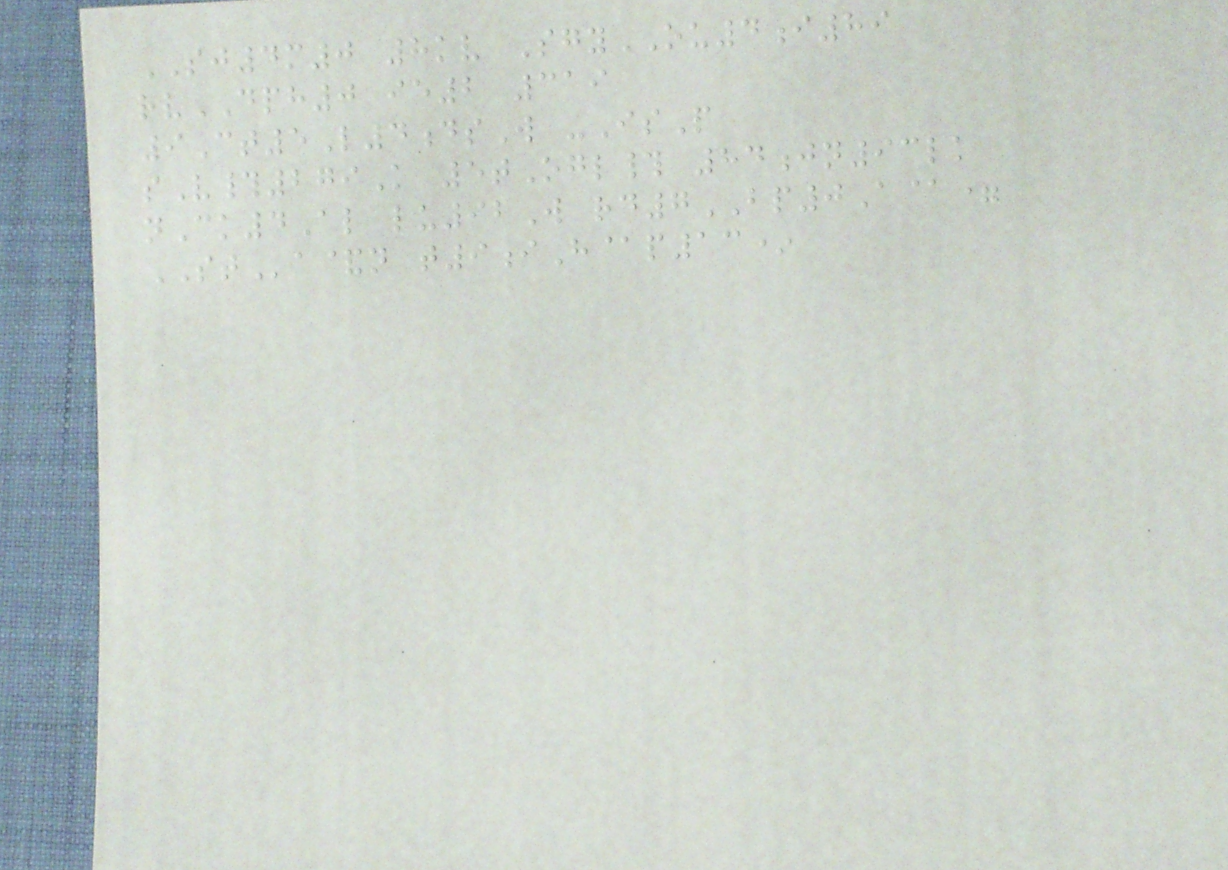SJ4m0 8kv SgyOU4i89
rvDPH0 ie2 319
9Ct5L4dsW -IsP
sV#279K 5tOgl# 84jn93lk
nCk4Al lu92W rd7BP0A@=
STa&n t9iH@p13*
